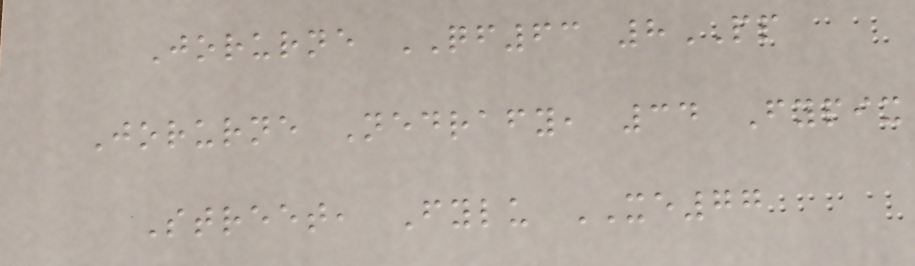Jorurne QF63 8PP
Jorurne Nedrafy, 34 Fypix
Street, Fylu XE77
